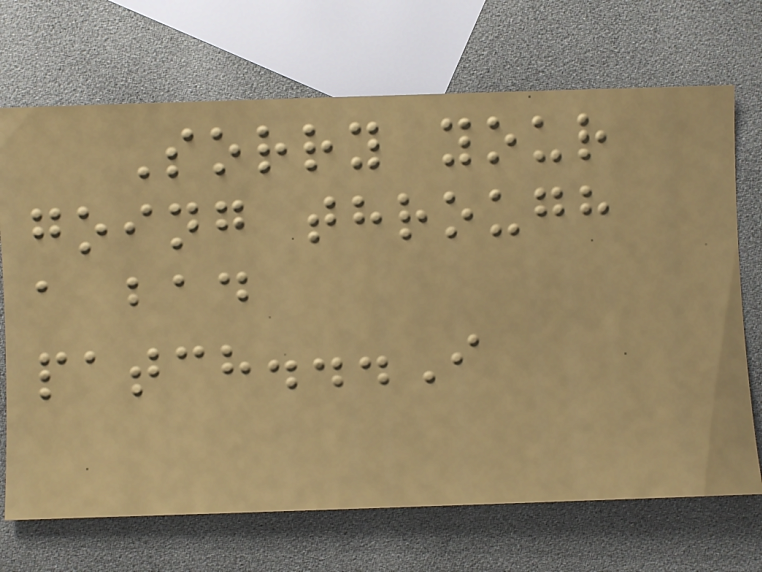Sorry your
going through
a bad
patch...I
